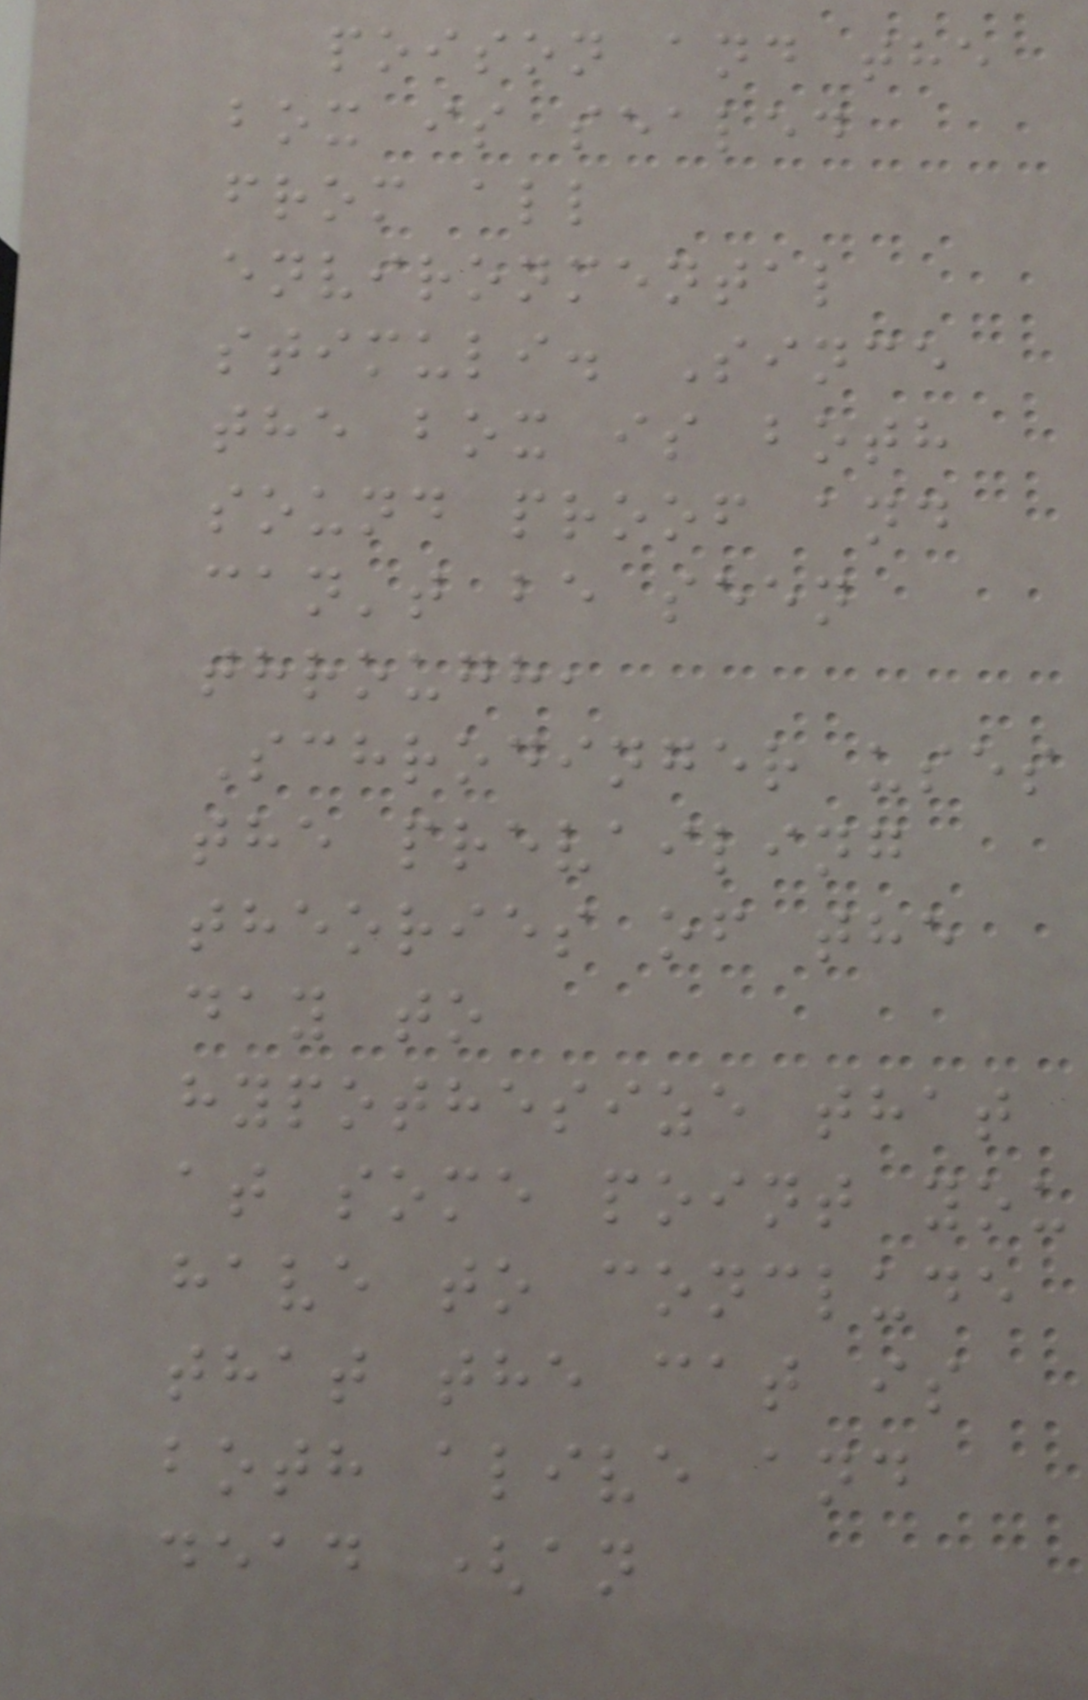poison and the
box is sealed
from all
environmental
stimuli. Since
the box is both
sound proof and
can't be seen
through,
Schrodinger uses
the prevailing
theories of the
day to
hypothesize that
at some point you
have to conclude
that the cat is
both alive and
dead (an
